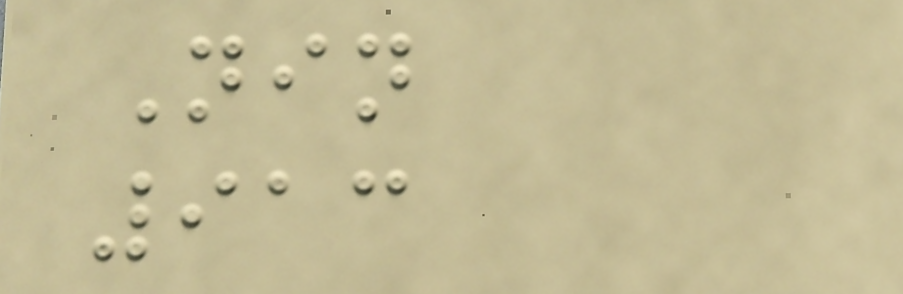Nin
913
